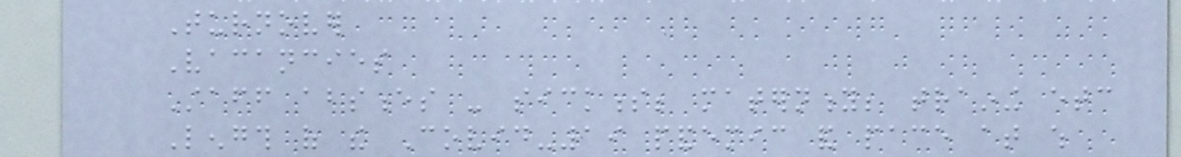Turnover
Vacancies
Staff absences - sickness; maternity; training etc
Length of the Covid-19 pandemic and pace at which
